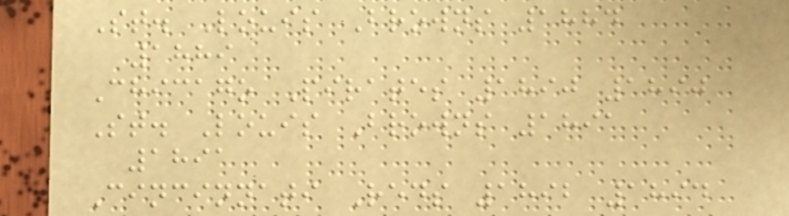St. Louis Browns 1884
1889
Chicago Pirates 1890 1890
St. Louis Browns 1891
1891
Cincinnati Reds 1892 1894
